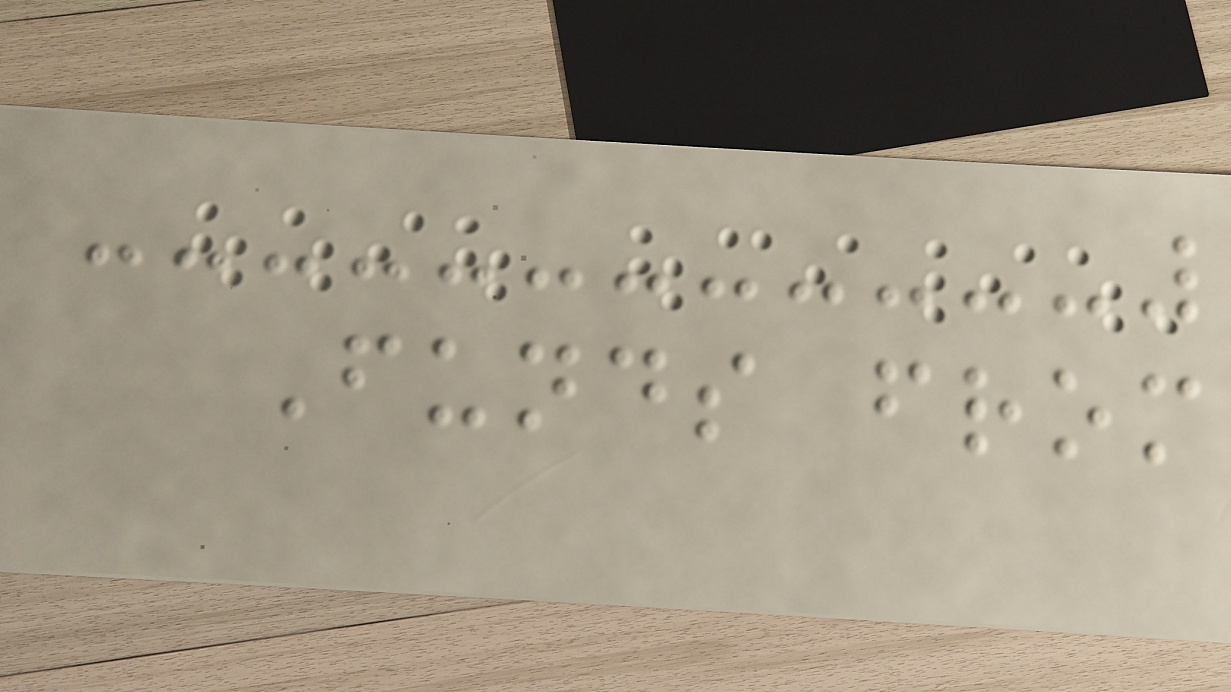Funds from
